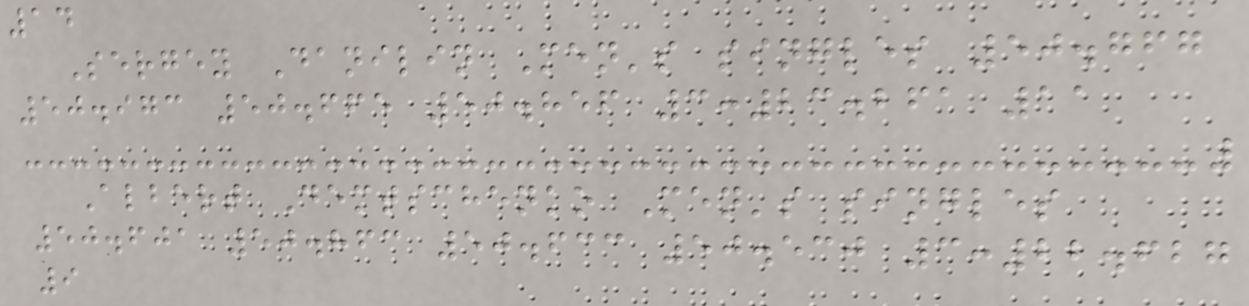14
Sergey Danilin Men's singles 50.767
50.973 50.665 50.856 3:23.261 11
Albert Demtschenko Men's singles
50.601 50.863 50.633 50.530 3:22.627
9
